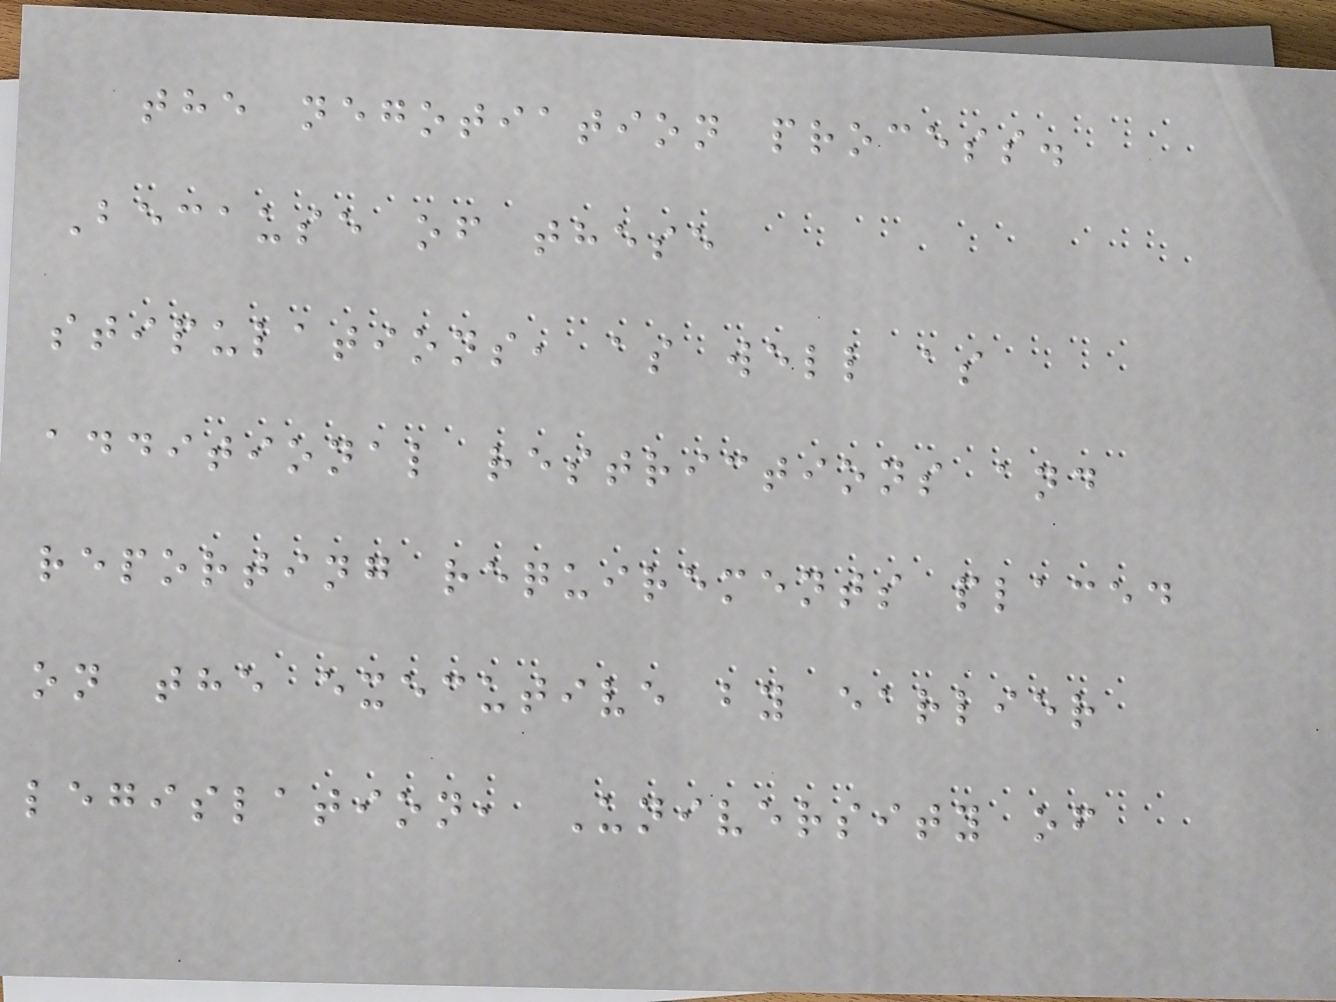the negotiation process.
Because of these
stipulations, as well as
additional restrictions and
reporting requirements placed
on the executive by earlier
legislation, University of
